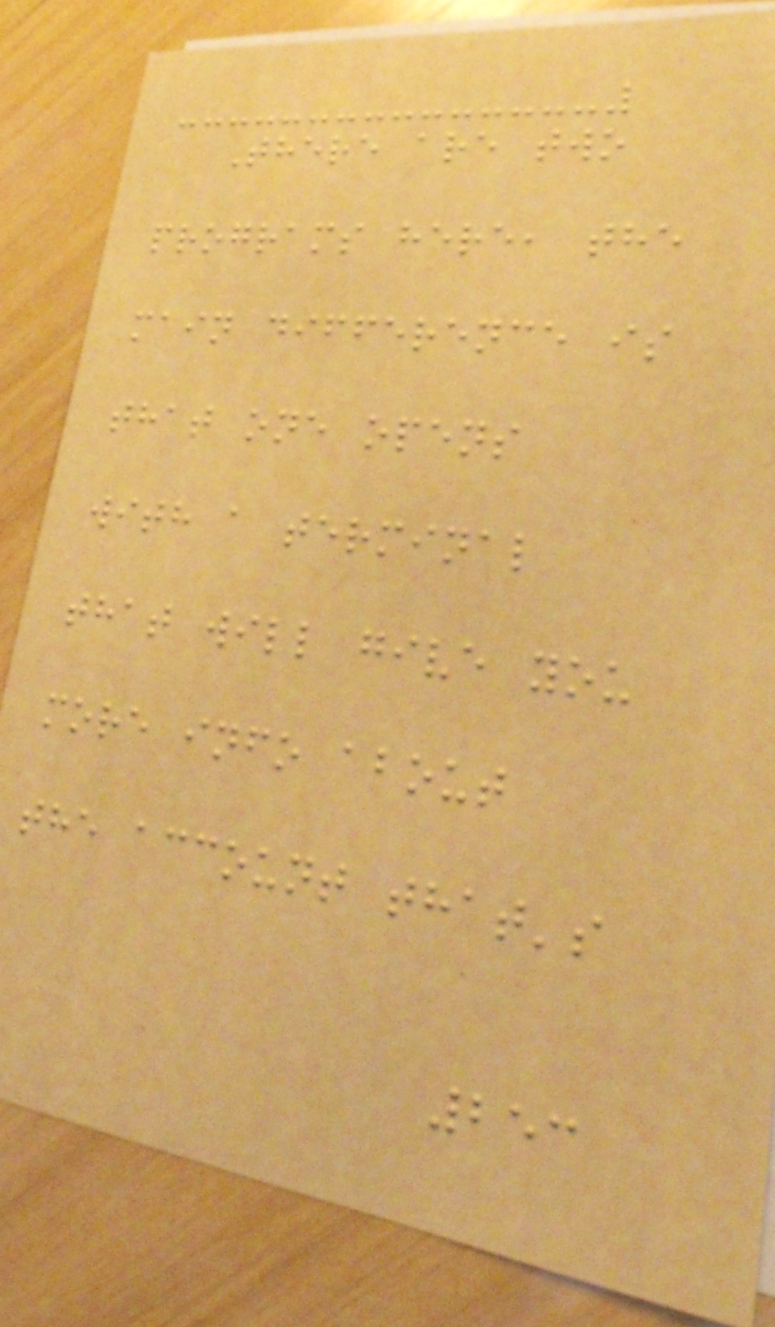There are two
programs here, the
main difference is
that one opens
with a terminal
that will give you
more info about
the account that's
253
